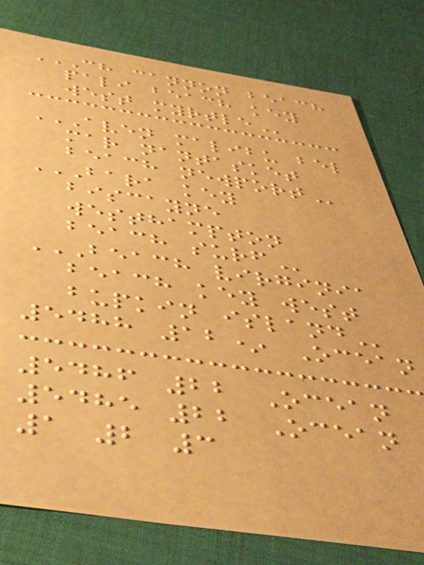CH CANNON BEACH
PALI BEACH KEY
WEST MYRTLE
AVEN MALIBU BEL
MAR NANTASKET
BEACH NEWPORT
BARA KEY
BISCAYNE
WESTHAMPTON
BEACH SURF
BEACH VIRGINIA
BEACH KEY WEST
BUPKIN ISLAND
5488 12* Ocean
5486 22 Ocean
5485 22 Ocean
1 2 3
